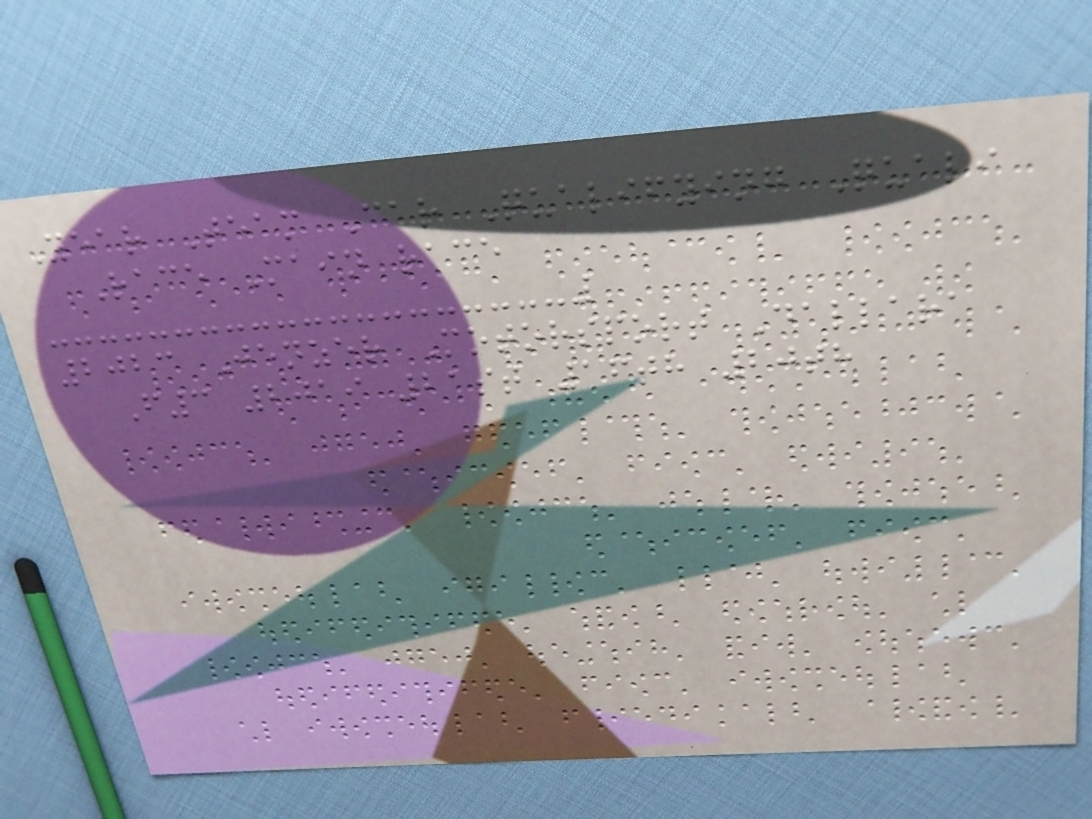Year Team Car Qualifying Quali
Race Main race
2023 Jenzer Motorsport Dallara
F3 2019 21st 16th 20th
